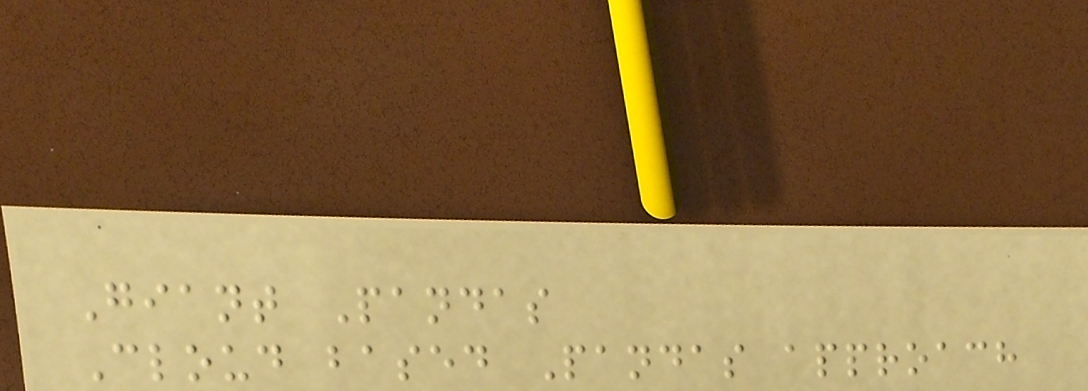Giant Pandas
Cloud based Pandas approach
